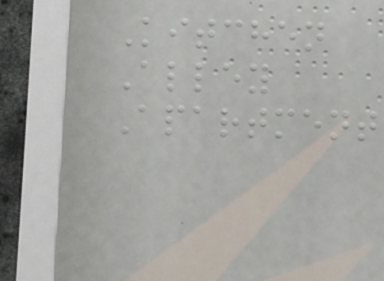Kitchen
Alley
Apartment
